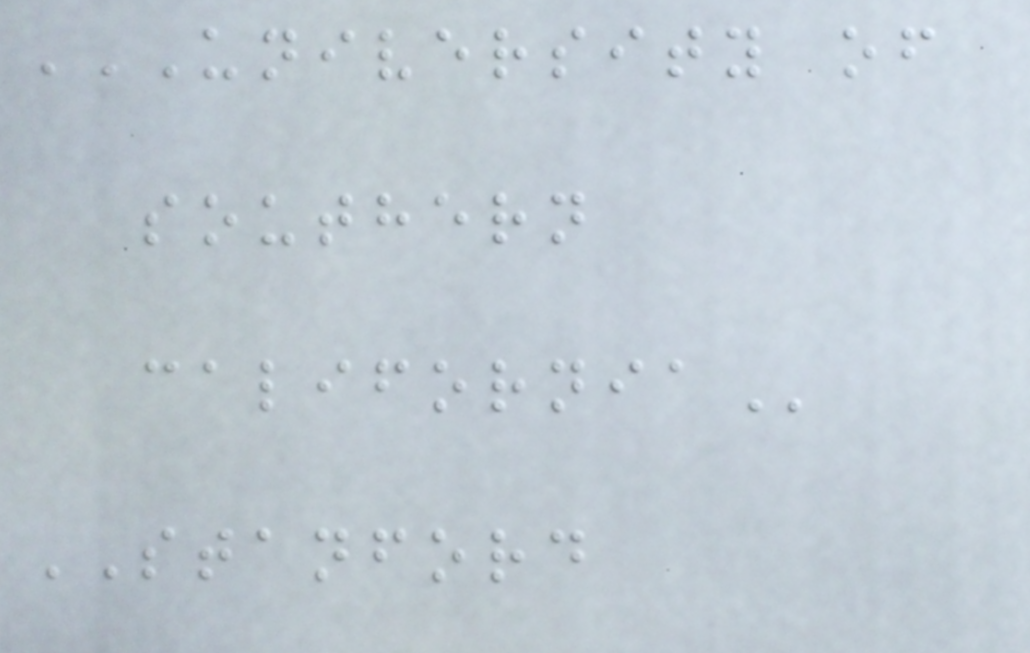UNIVERSITY OF
SOUTHERN
CALIFORNIA
STANFORD
